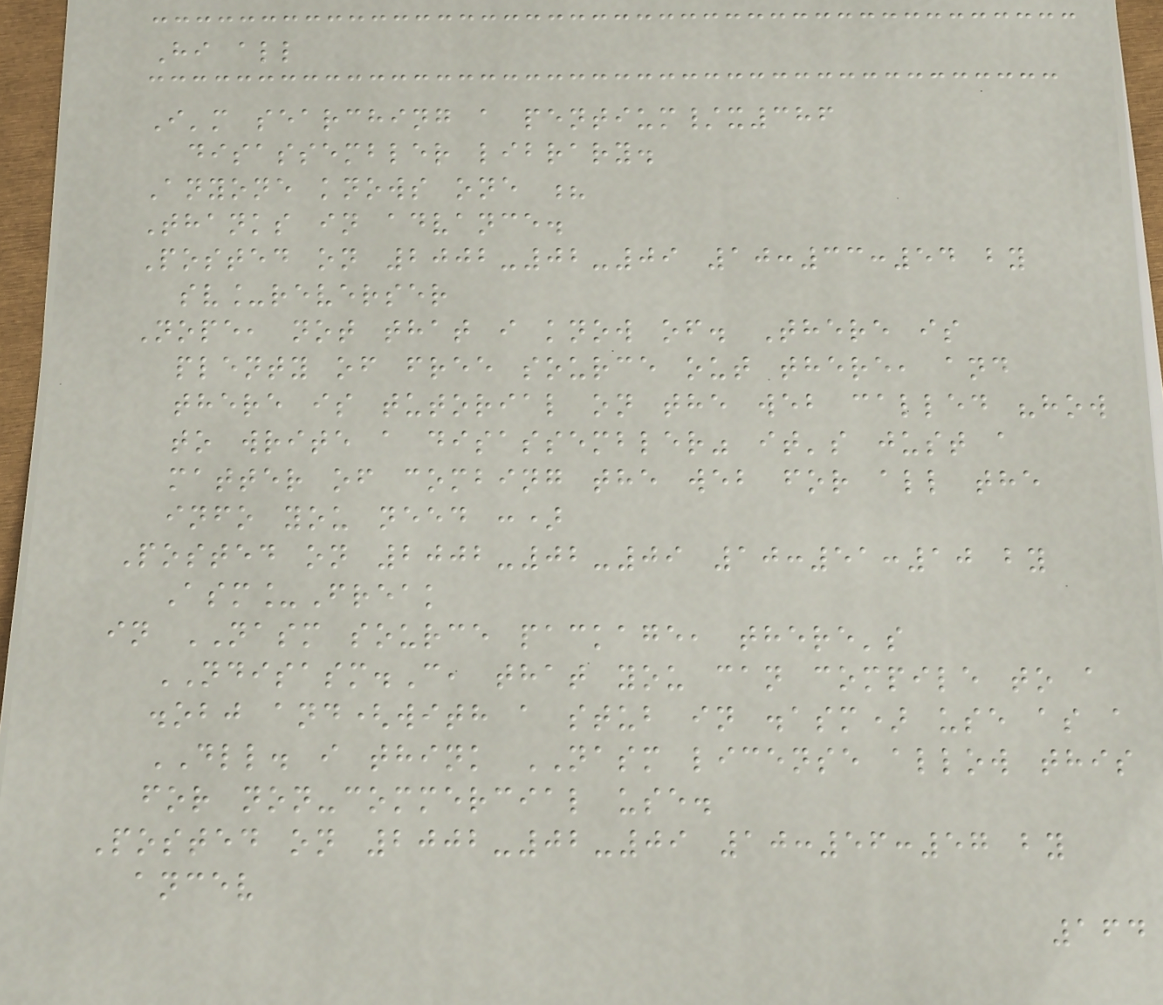Hi all
I'm searching a pentium/x386
disassembler library.
Anyone knows one ?
Thanks in advance.
Posted on 2002-02-09 10:33:54 by
sv_reverser
Nope, not that i know of. There is
plenty of free source out there, and
there is tutorial on the web called "how
to write a disassembler" it's just a
matter of combing the web for all the
info you need :)
Posted on 2002-02-09 10:51:10 by
Asm_Freak
in NASM source package, there's
NDISASM.C, that you can compile to a
.obj and(with a stub in .asm) use as a
DLL. i think NASM license allow this
for non-commercial use.
Posted on 2002-02-09 10:56:57 by
ancev
164
